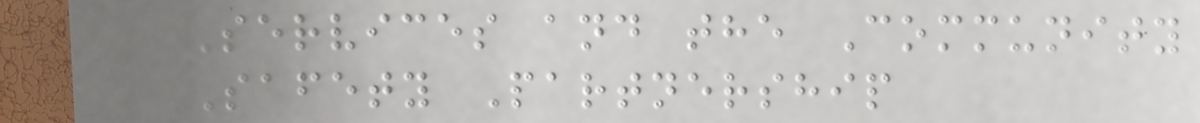Services and the Community
Safety Partnership
